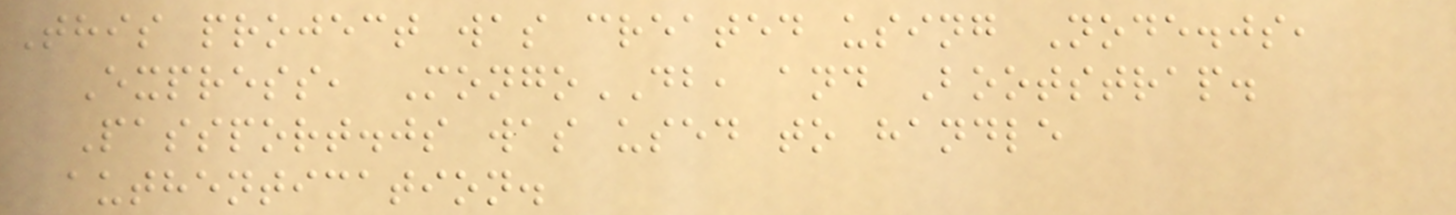This project was created using Node.js,
Express, MongoDB, and Bootstrap.
Passport.js was used to handle
authentication.
